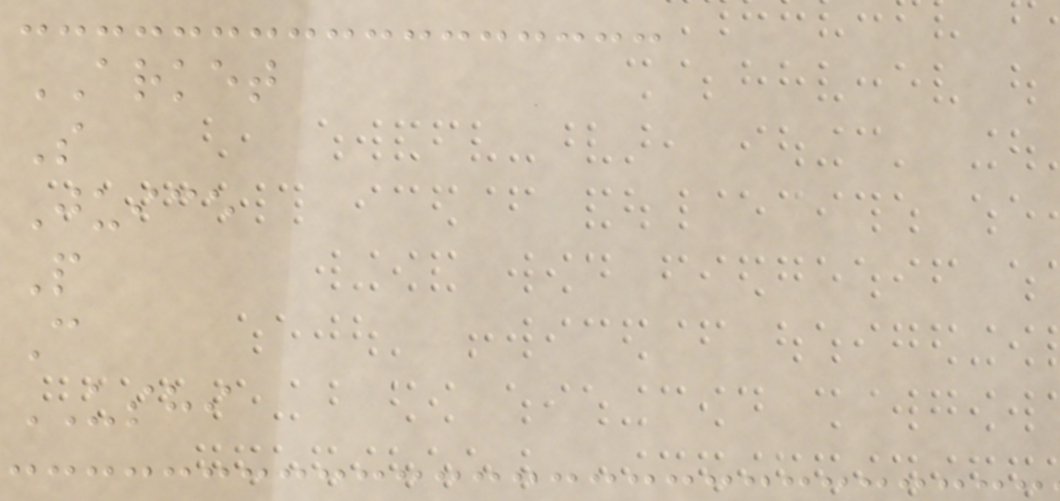ARKET
S
Juice
P
C
USHI
